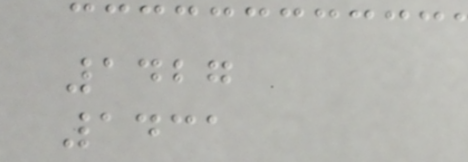1427
1431
